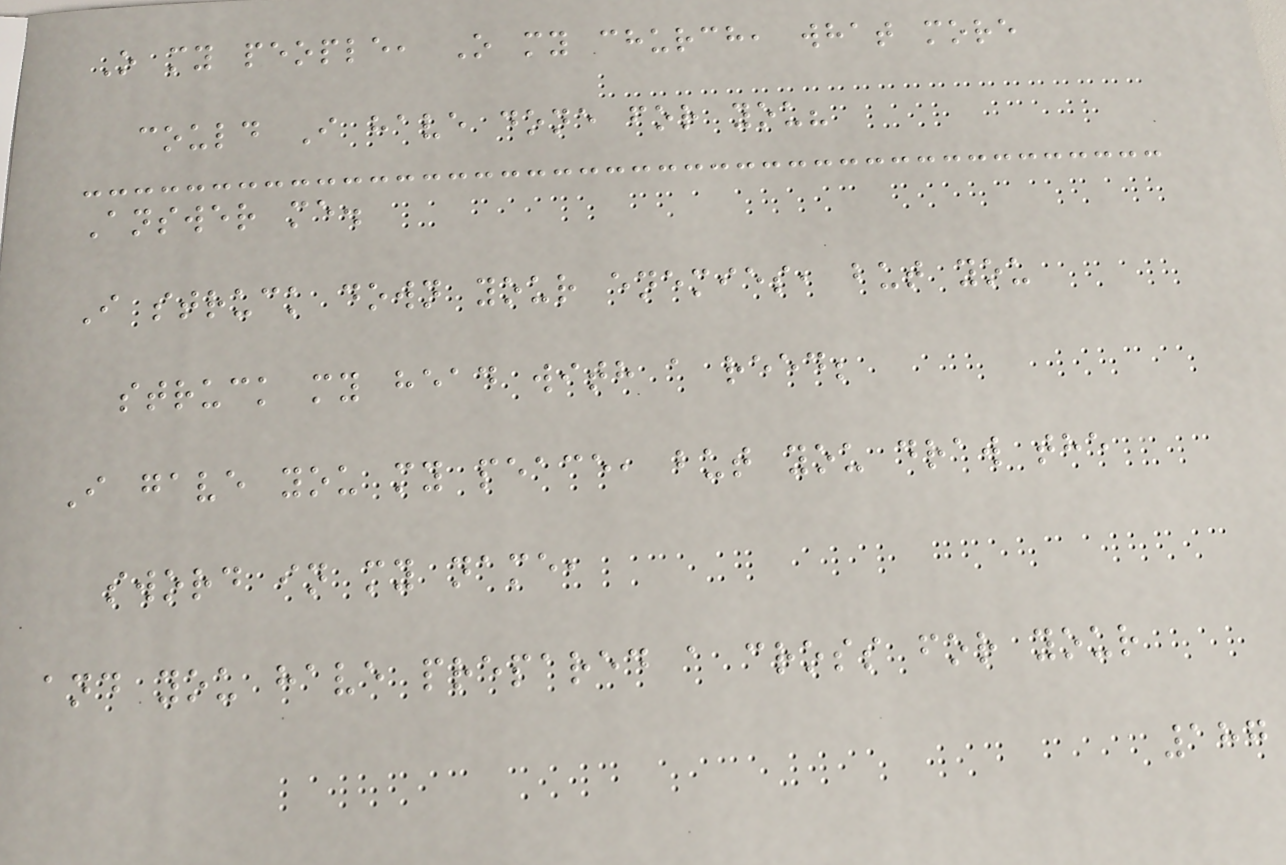O my people, O my church, what more
could I have done for you?
Answer me.
I struck down your enemies, but you
struck my head with a reed;
I gave you my peace, but you draw the
sword in my name,
and you have prepared a cross for your
187
